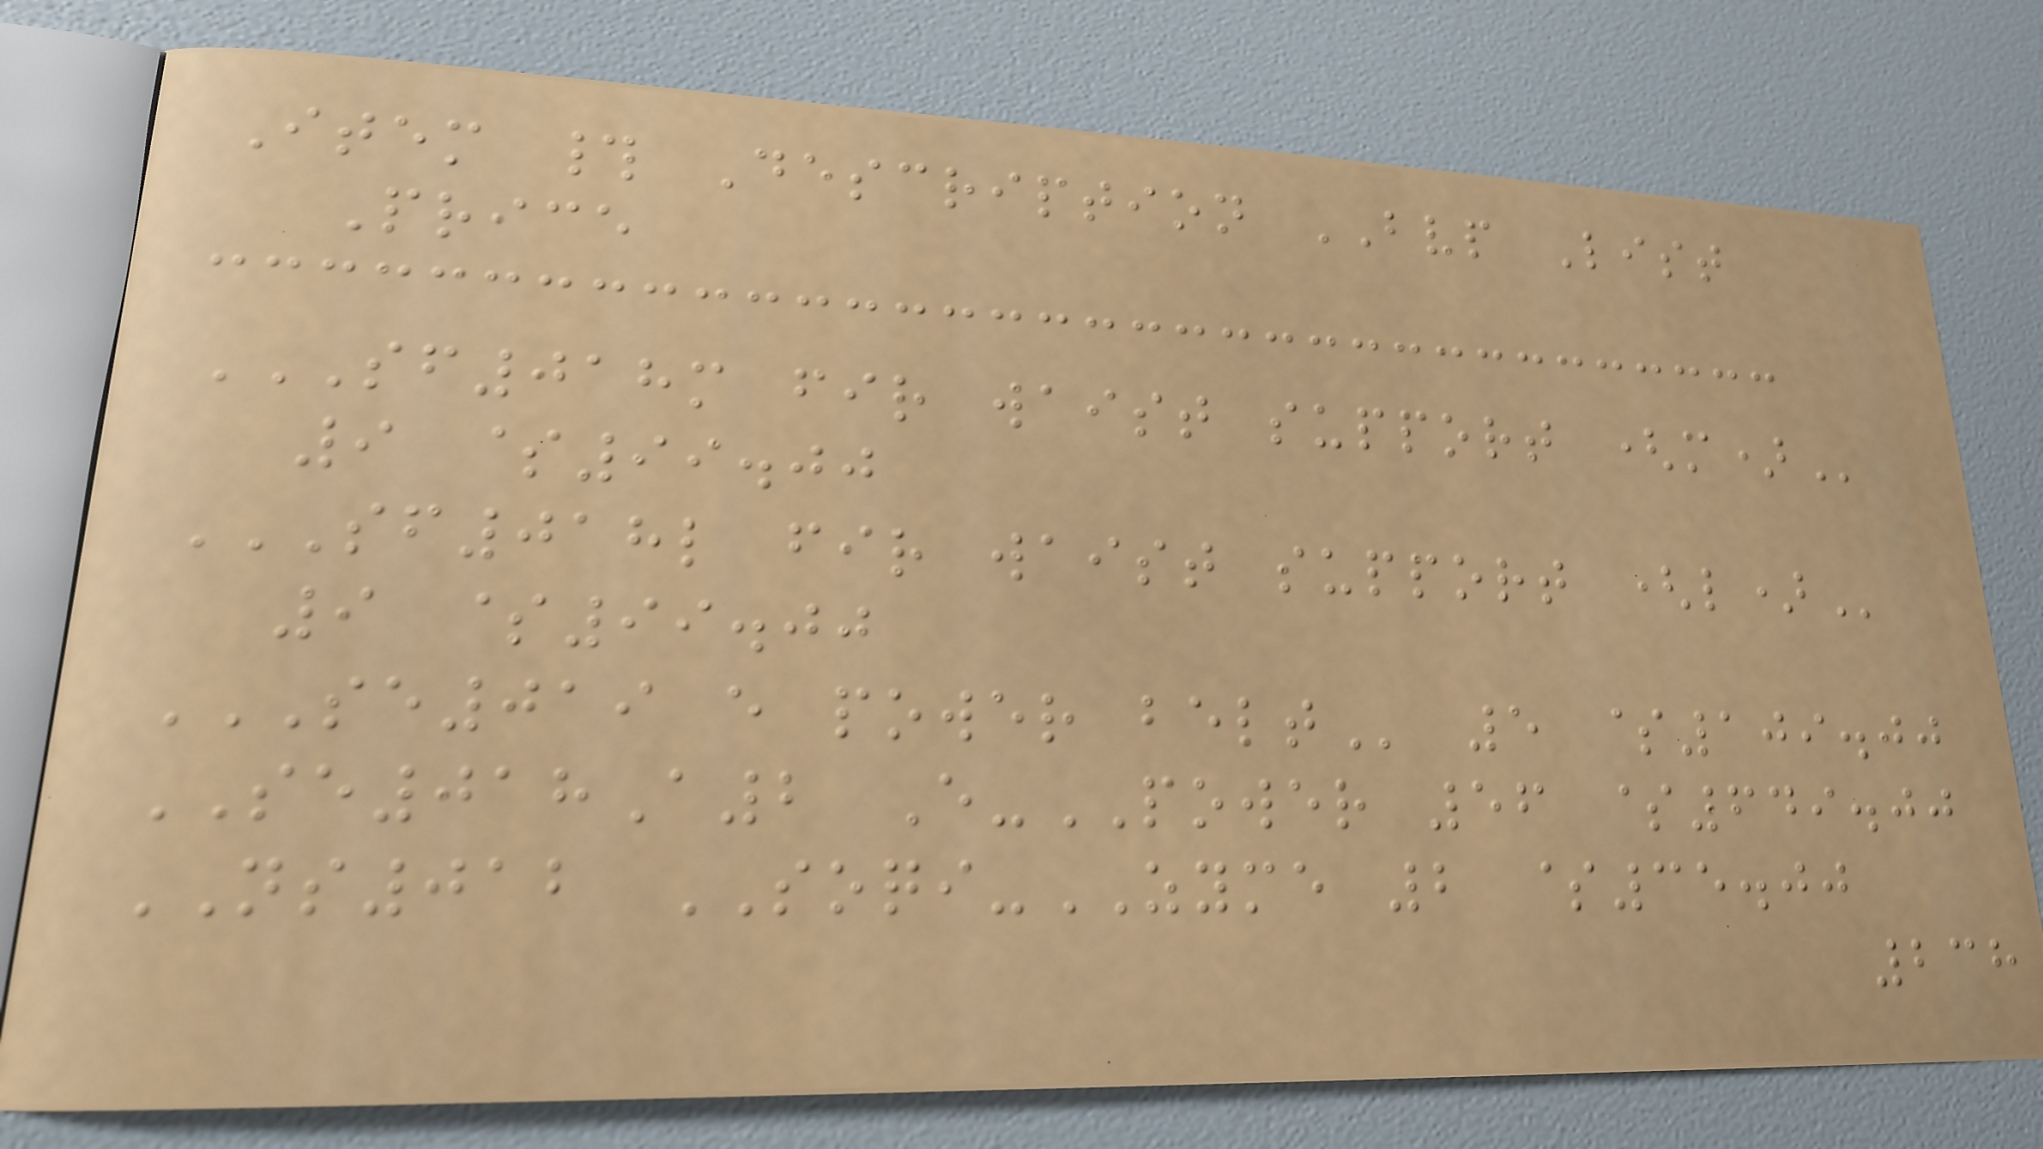Item # Description BVP List
Price
SF018M FIR WAIST SUPPORT (M)
9 $99.00
SF018L FIR WAIST SUPPORT (L)
9 $99.00
SE019 E POWER BELT 5 $109.00
SE018A2 E-POWER 56 $649.00
NS012 SOQI-ZYME 2 $35.00
238
